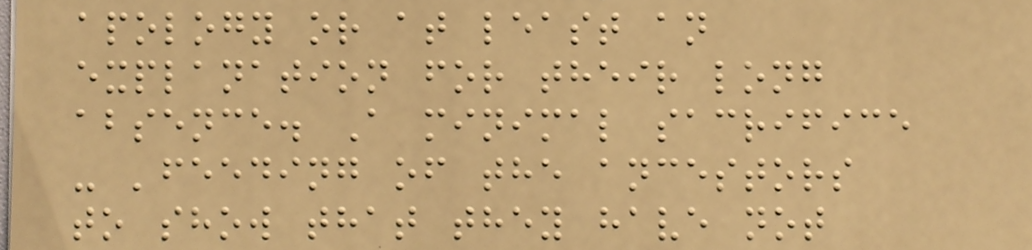apology or at least an
explanation for their long
absence. A minimal sacrifice
- 'feeding of the ancestors
to show that they have not
